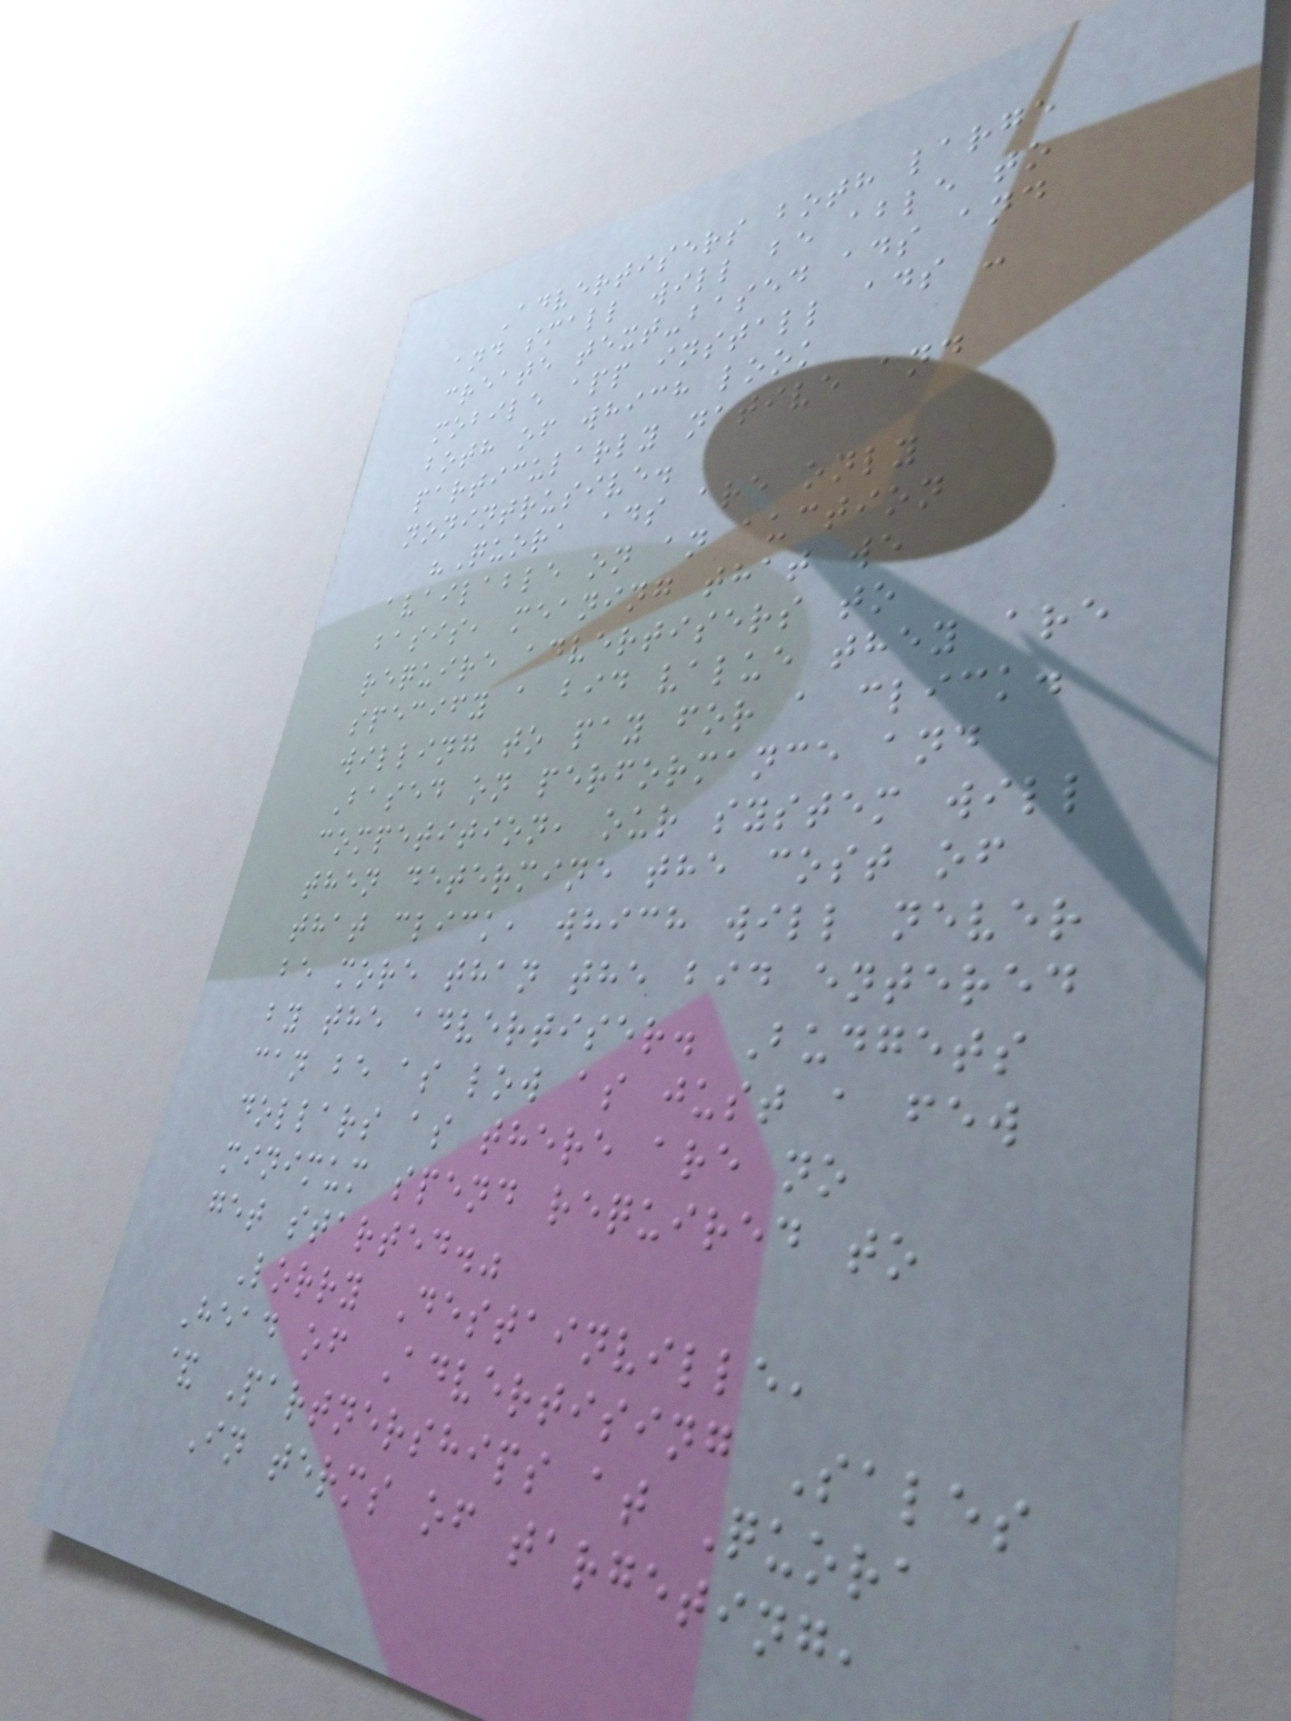Advertisers both large
and small will be able to
create text-based ads and
mobile app install ads -
both of which look
particularly native and
nonintrusive.
"Quora ads are only
available on an auction
basis, meaning that we
require advertisers to
specify a bid value they are
willing to pay for a click.
Based on performance and
competition, our system will
then determine the cost of
that click, which will never
be more than the bid entered
by the advertiser. Budgets
can be as low as just a few
dollars as there are no
minimum spend required to
get started."
Lorry Destainville,
Head of Advertising Sales
& Partnerships at Quora
In terms of targeting,
